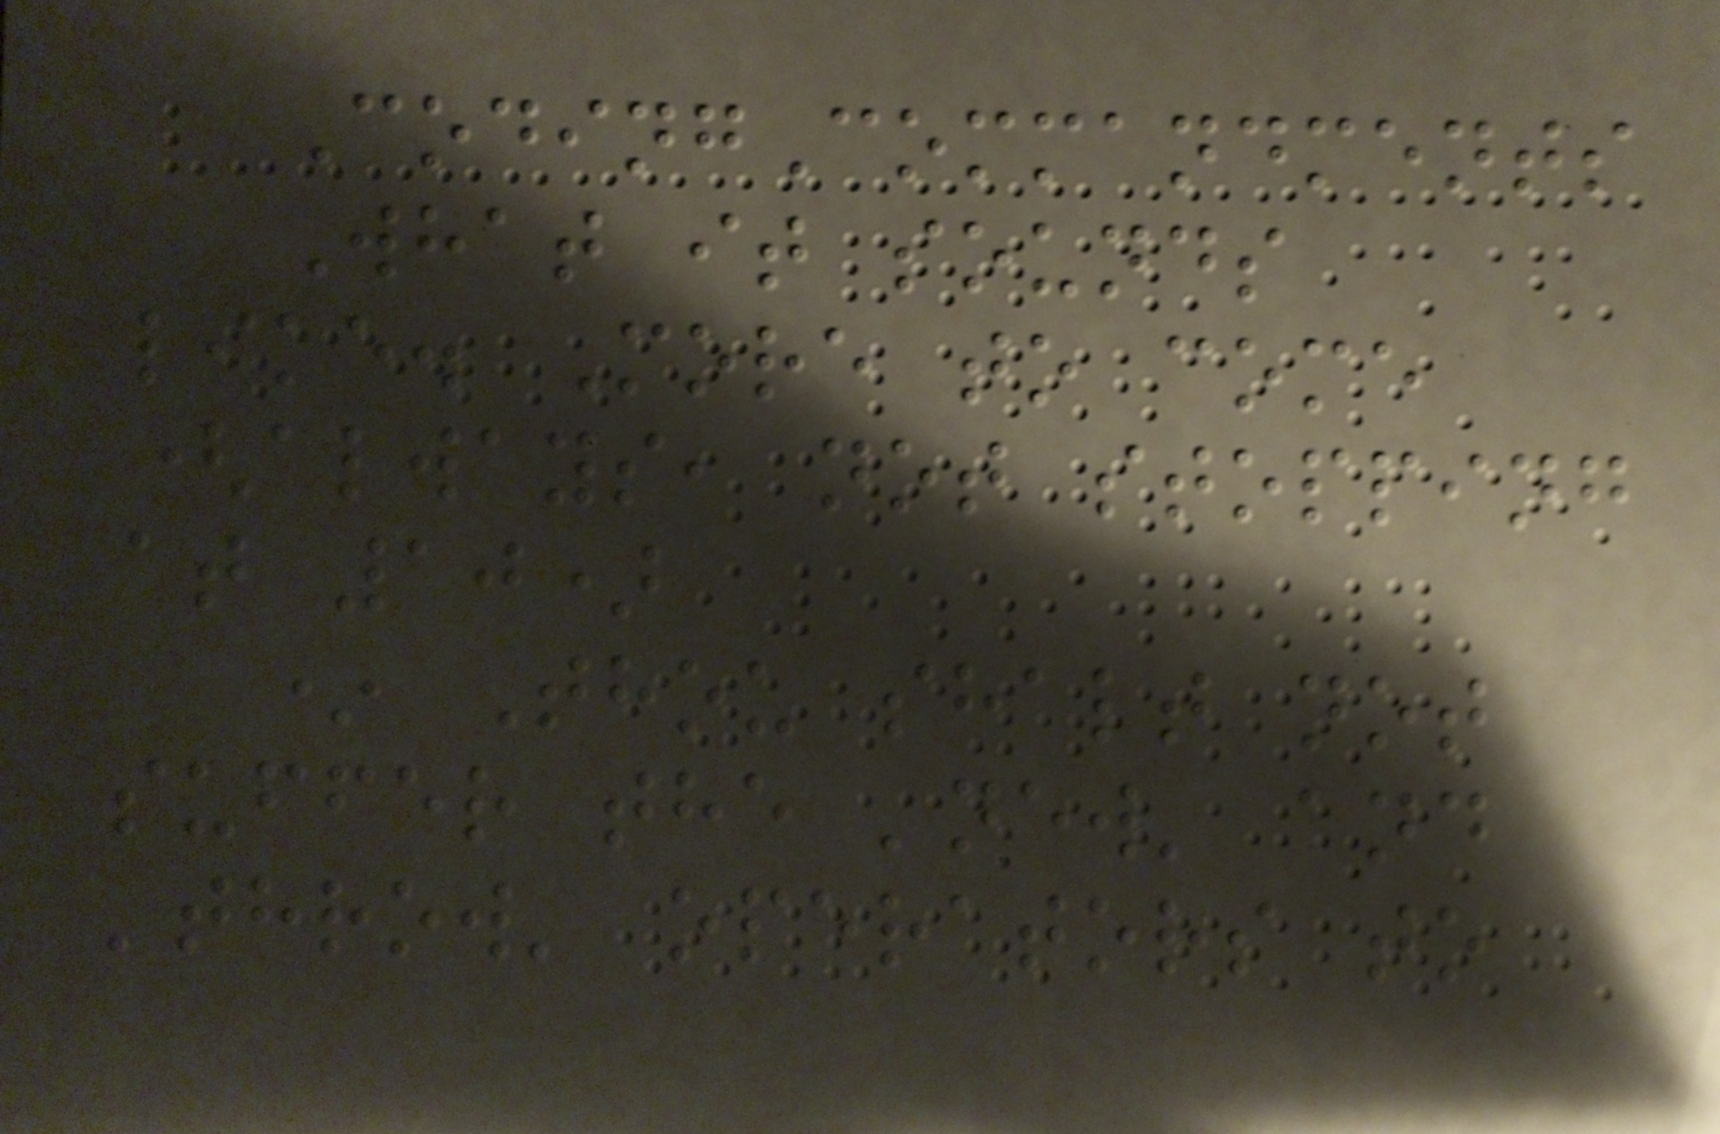CodingCommandments
What it sounds
like. More to come
(always, not stopping
at 10)
* Thou shalt not
suffer the 'new' and
'throw' operators to
